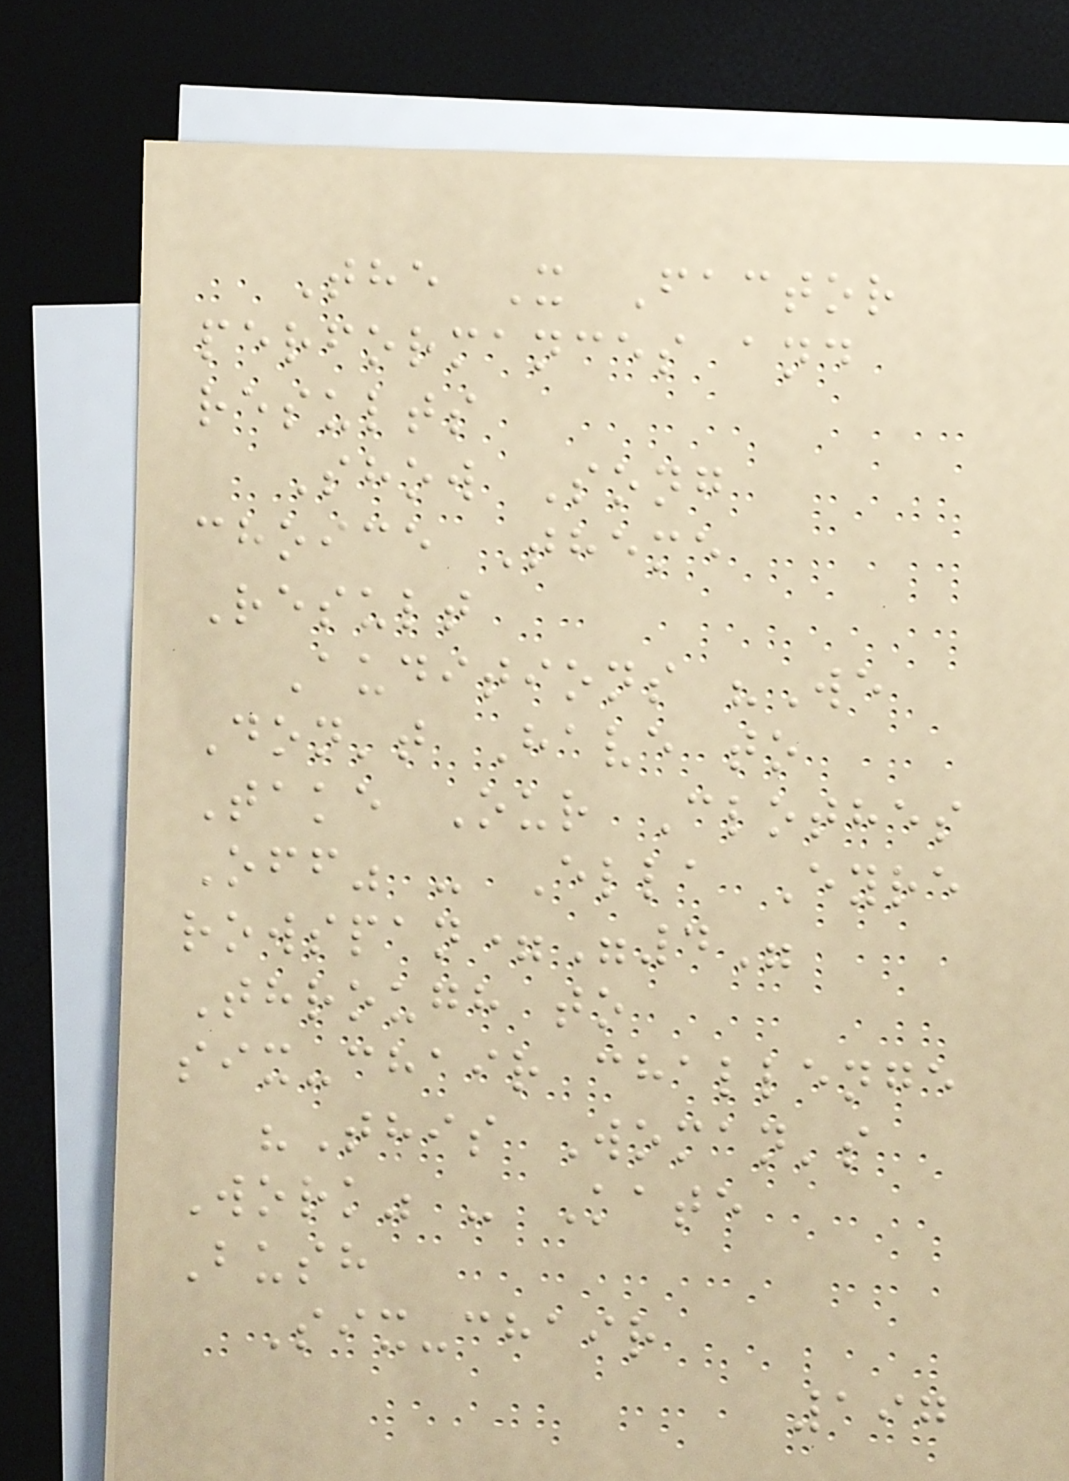The X Factor
performances and
results
Show Song
choice Theme
Result
Auditions "We
Don't Have to
Take Our Clothes
Off" - Ella Eyre
rowspan="4"
Through to
six-chair challenge
"This Woman's
Work" - Kate
Bush
Six-chair
197
